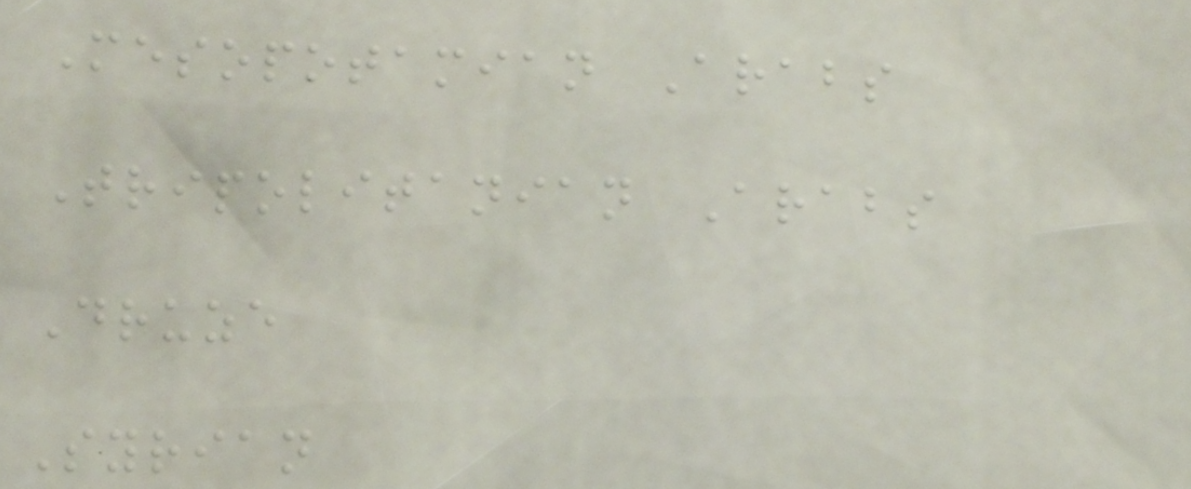Mesopotamian Arabs
Tripolitanian Arabs
Druze
Syrian
